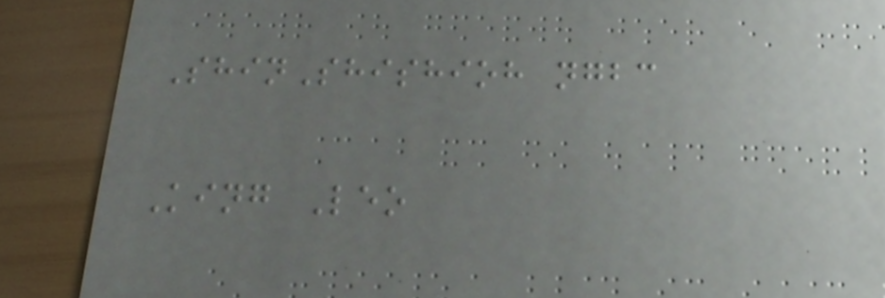ShinShishioh ngbc
King Leo
